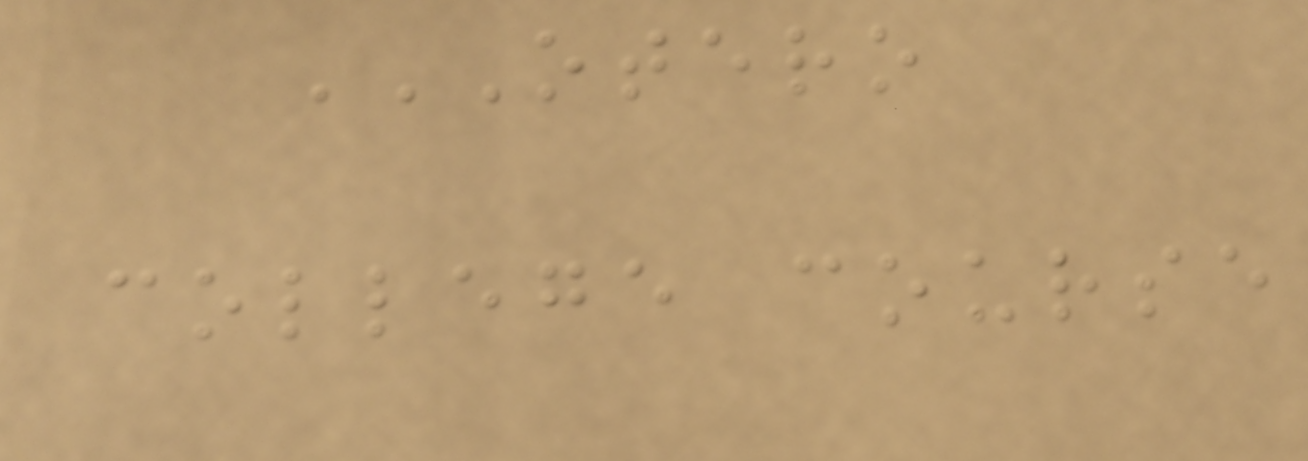OTERO
COLLEGE COURSE
